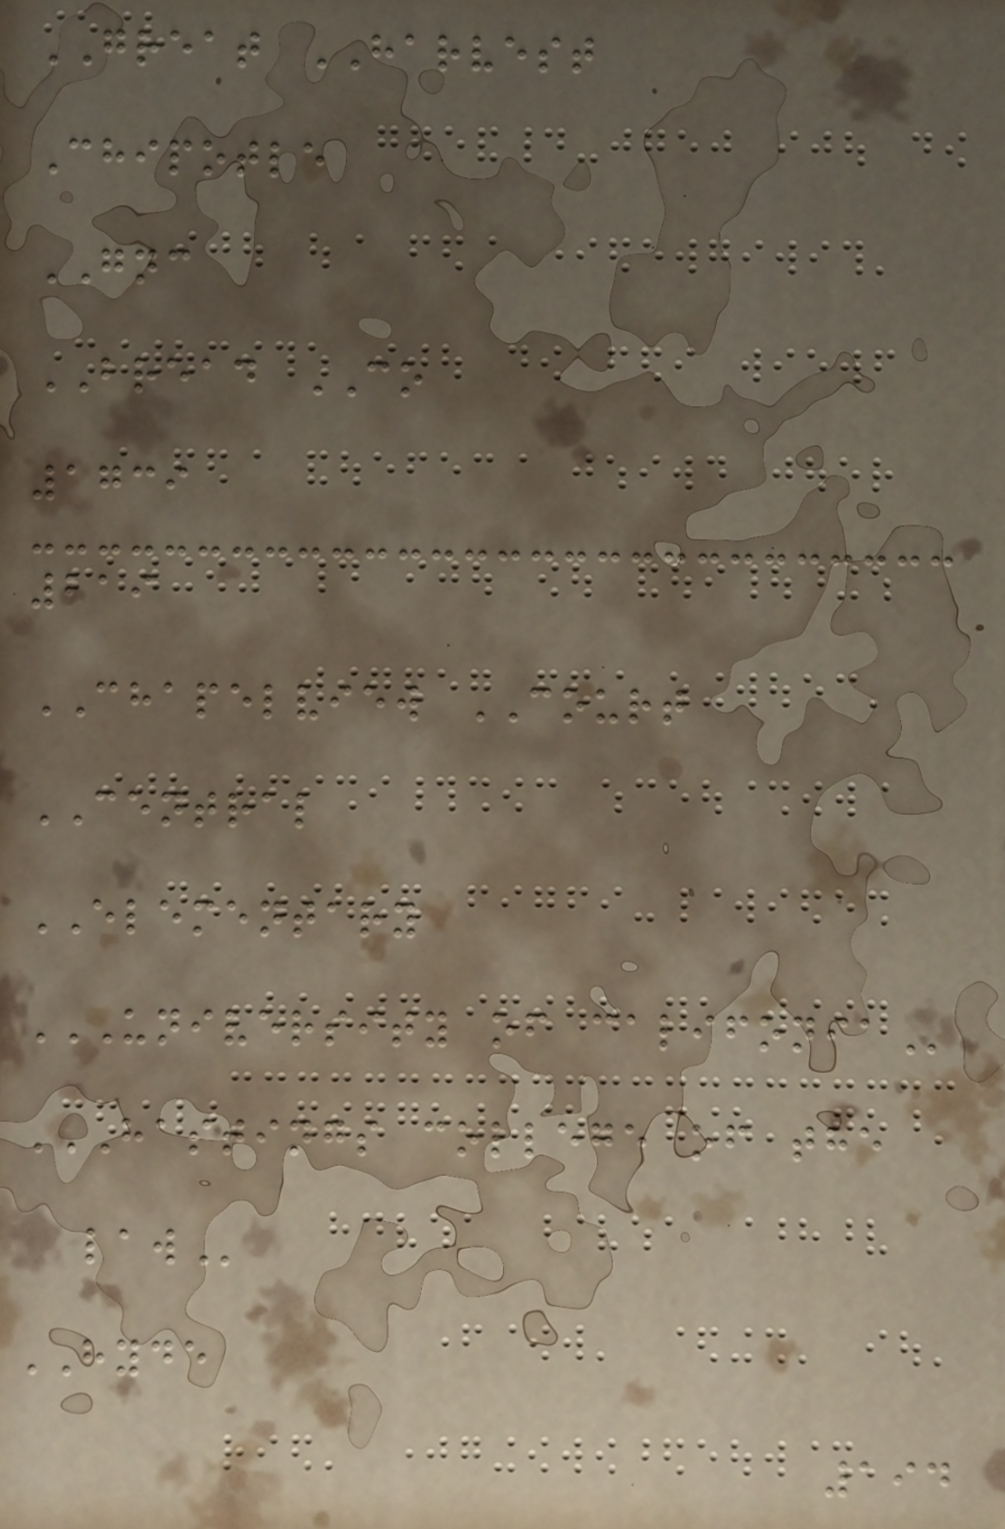GREAT HARVEST
Chipotle
GNC
BREAD CO
1739
219
CHAPELVIEW COURT
CENTRAL
ELEMENTARY
UNIVERSITY OF CALIFONIA
HASTINGS COLLEGE OF THE
LAW
HYDE
194
